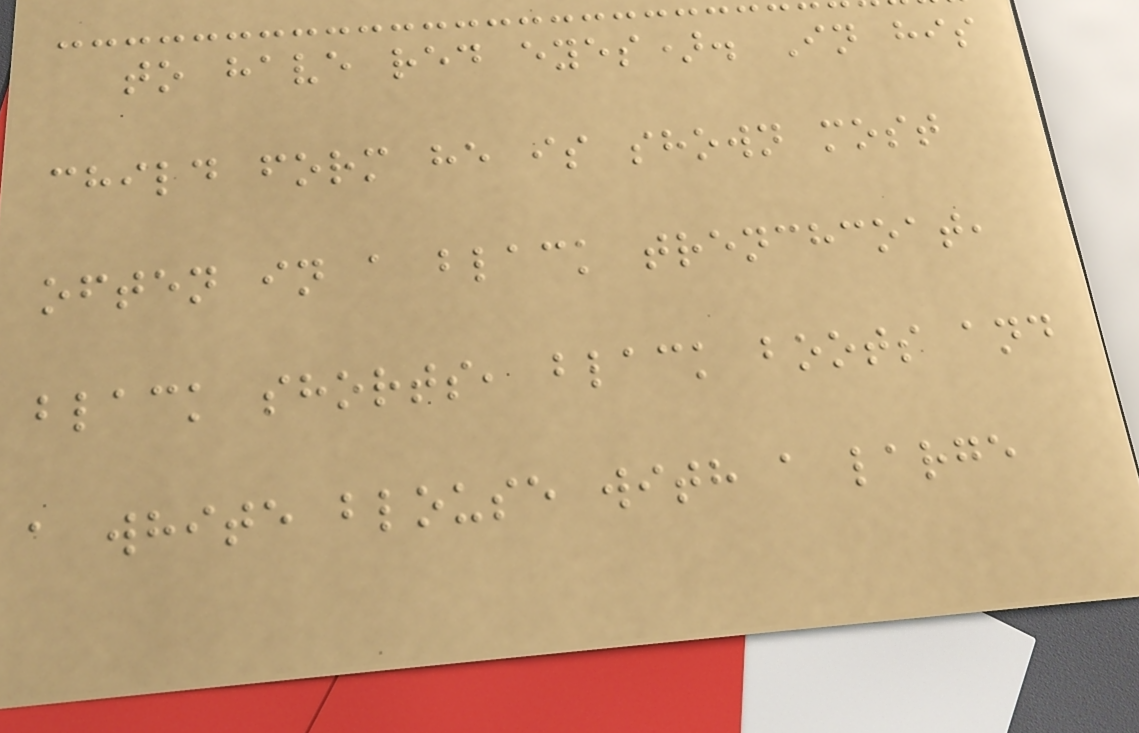to have red eyes). In his
child form he is shown most
often in a black trenchcoat,
black shorts, black boots and
a white blouse with a large
